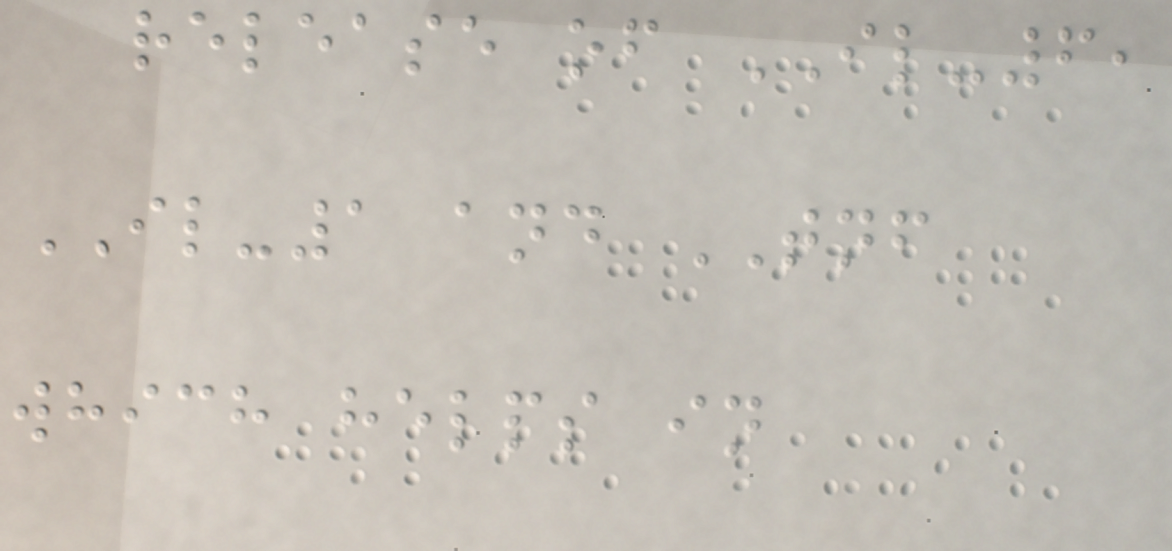release of IL-6,
IL-1 and TNF
which helps in
